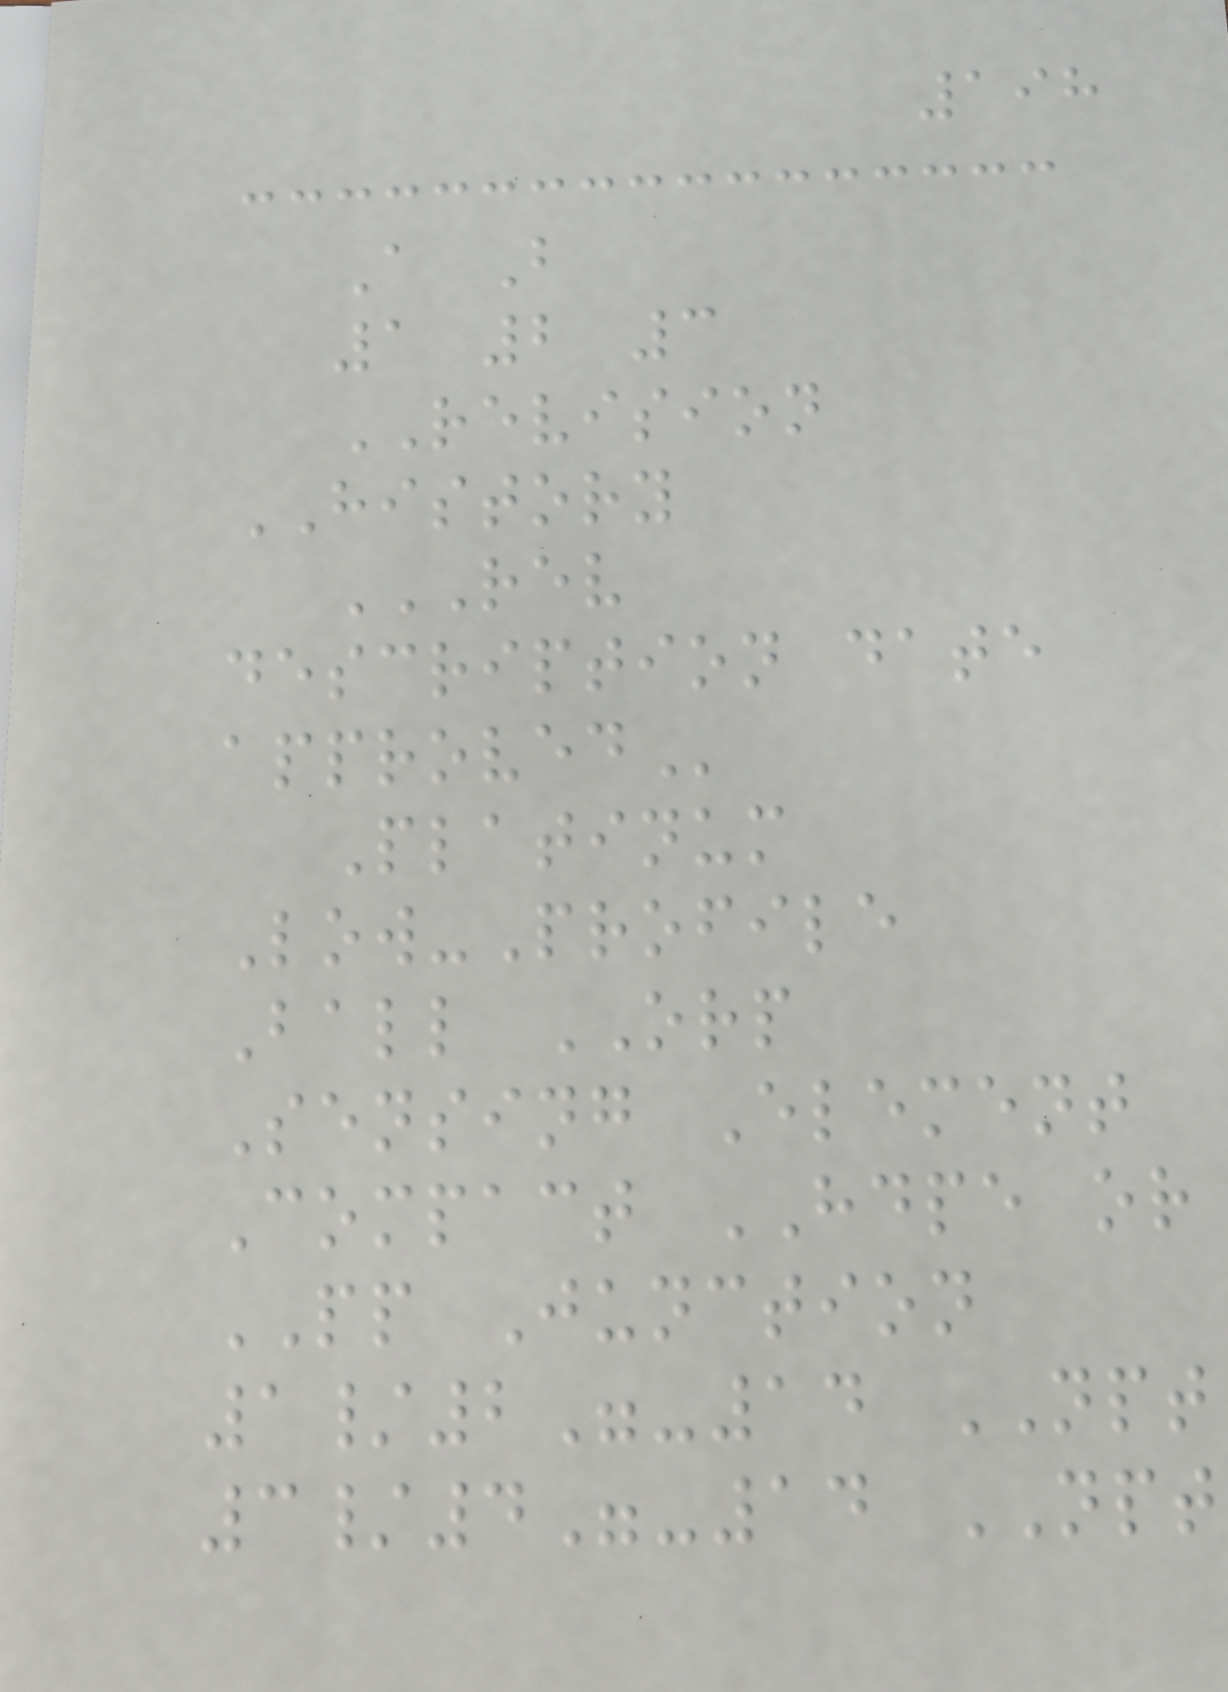198
A B
1 2 3
REVISION
HISTORY
REV
DESCRIPTION DATE
APPROVED
Platinum
Low-Profile
Ball ORP
Sensing Element
Compact HDPE or
PP Junction
1/2"-14 NPT
3/4"-14 NPT
